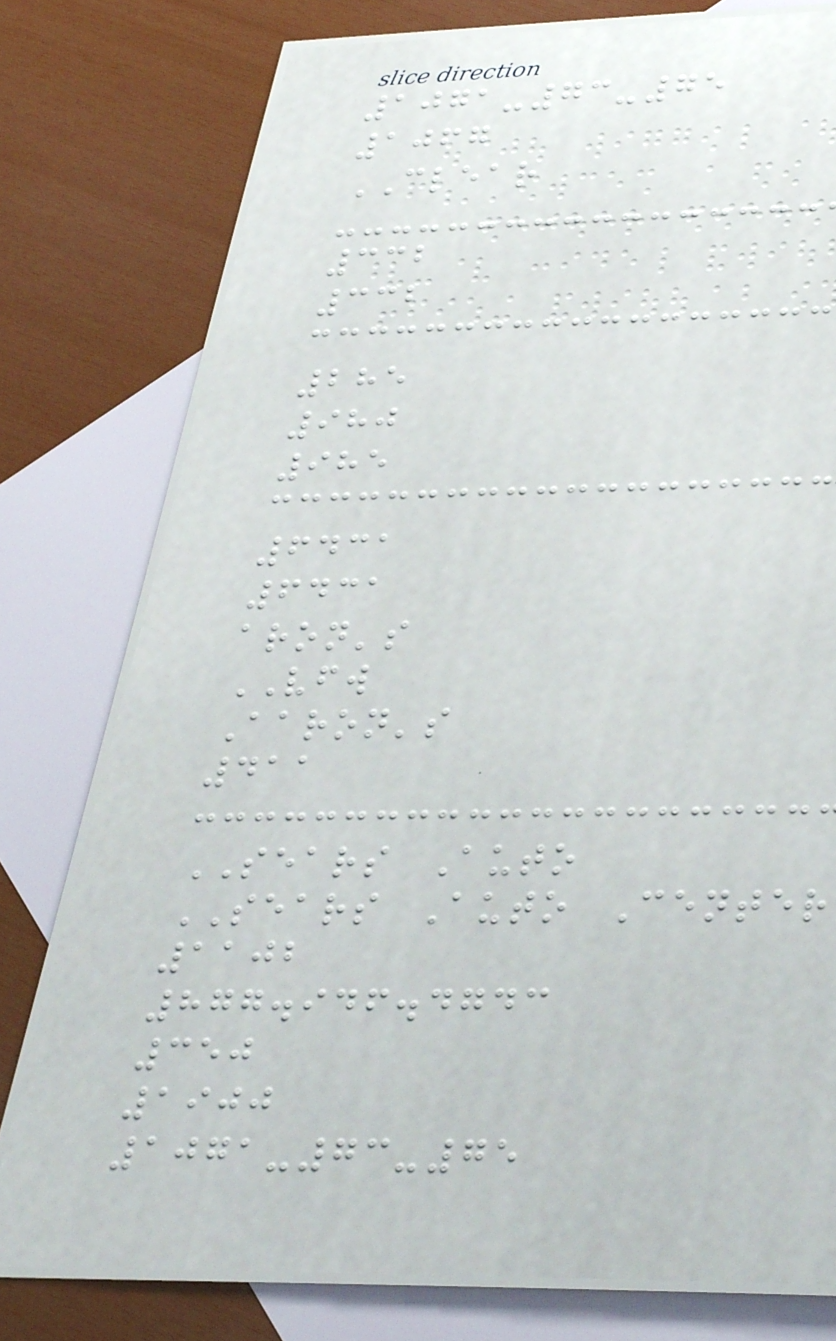1071-73-75
1067
CLEAR
332
332
285
980
985
6431
6431
aron's
VFW
Aaron's
411
SEARS Auto
SEARS Auto Center
1102
877.946.4743
350
1900
1071-73-75
